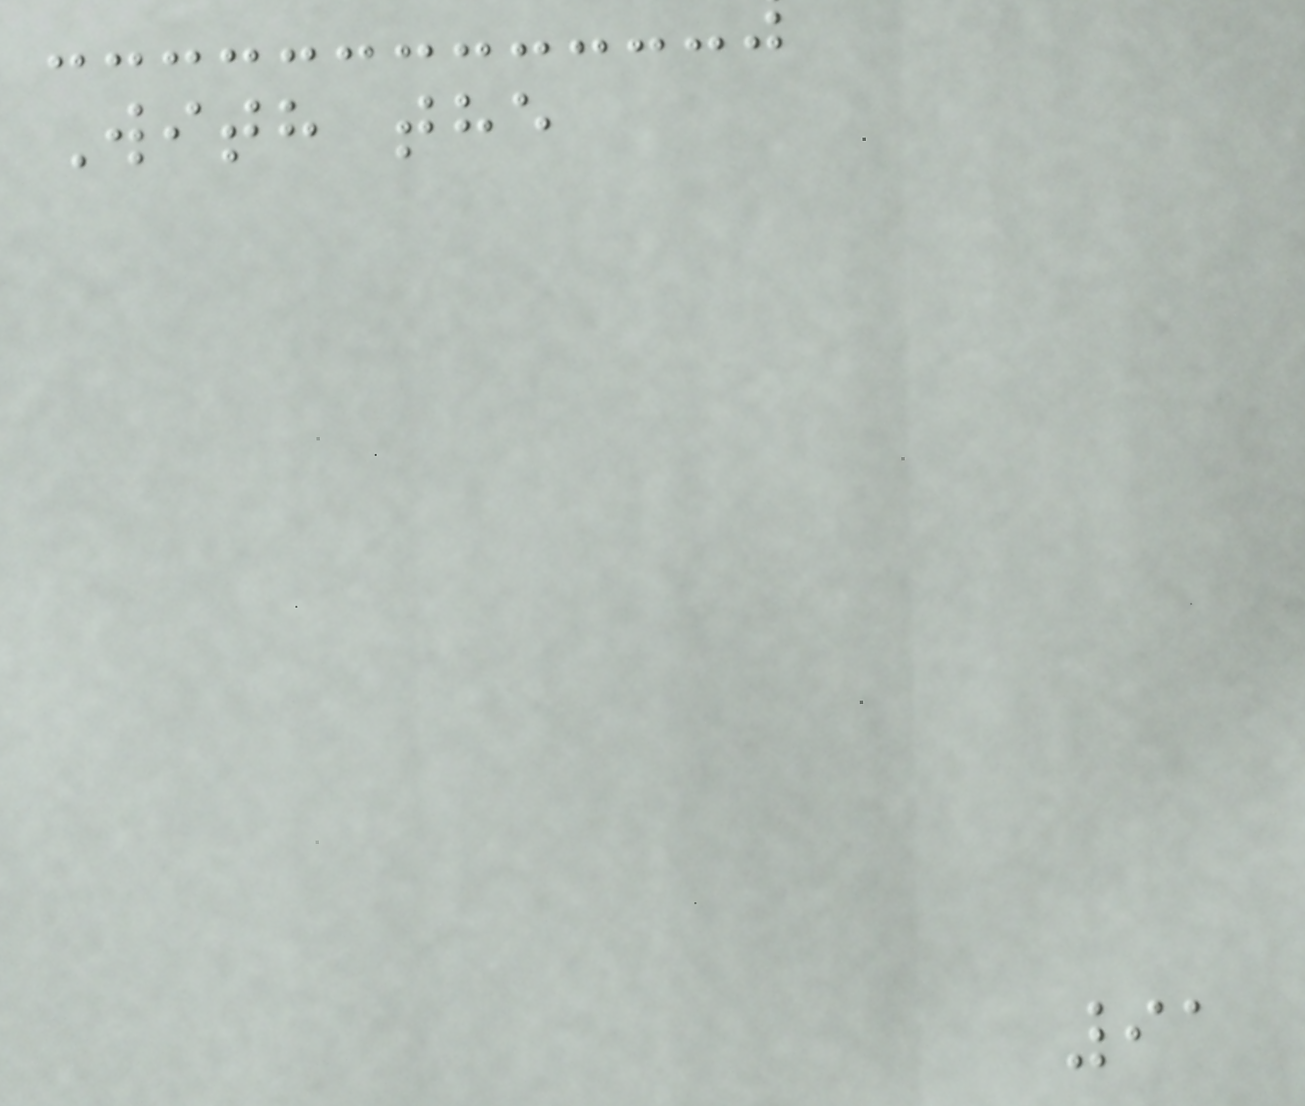With the
91
